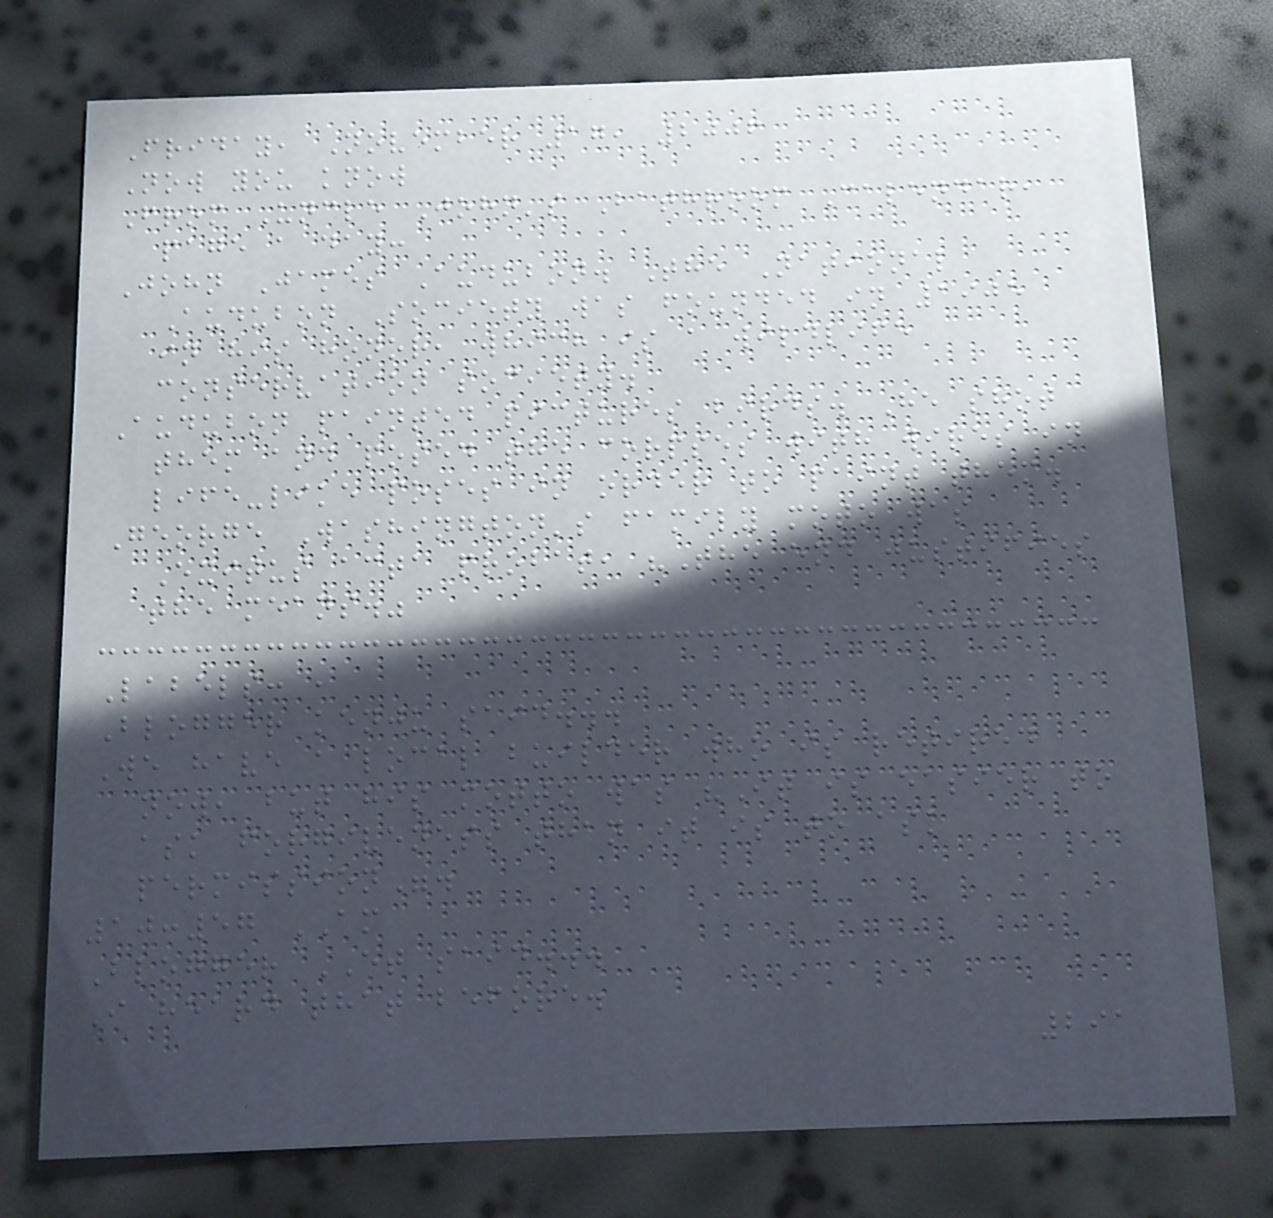Friday, November 17, 2006
Now you know
From Uncle John's Bathroom Calendar,
page a day:
John James Audubon. The National
Audubon Society was founded in 1905
in his honor, which is a wildlife
conservation society.
Audubon painted pictures birds. He shot
them and posed the corpses with wires in
life-like poses in order to paint them.
George Washington's family moto was
Exitus acta probat, "The end justifies
the means."
Labels: ,
Blogger kenju said...
We have a local builder who is retired
now, but his motto was "It is easier to
ask forgiveness than it is to ask
permission".
10:57 AM
Blogger ET said...
I heard that before.
291
